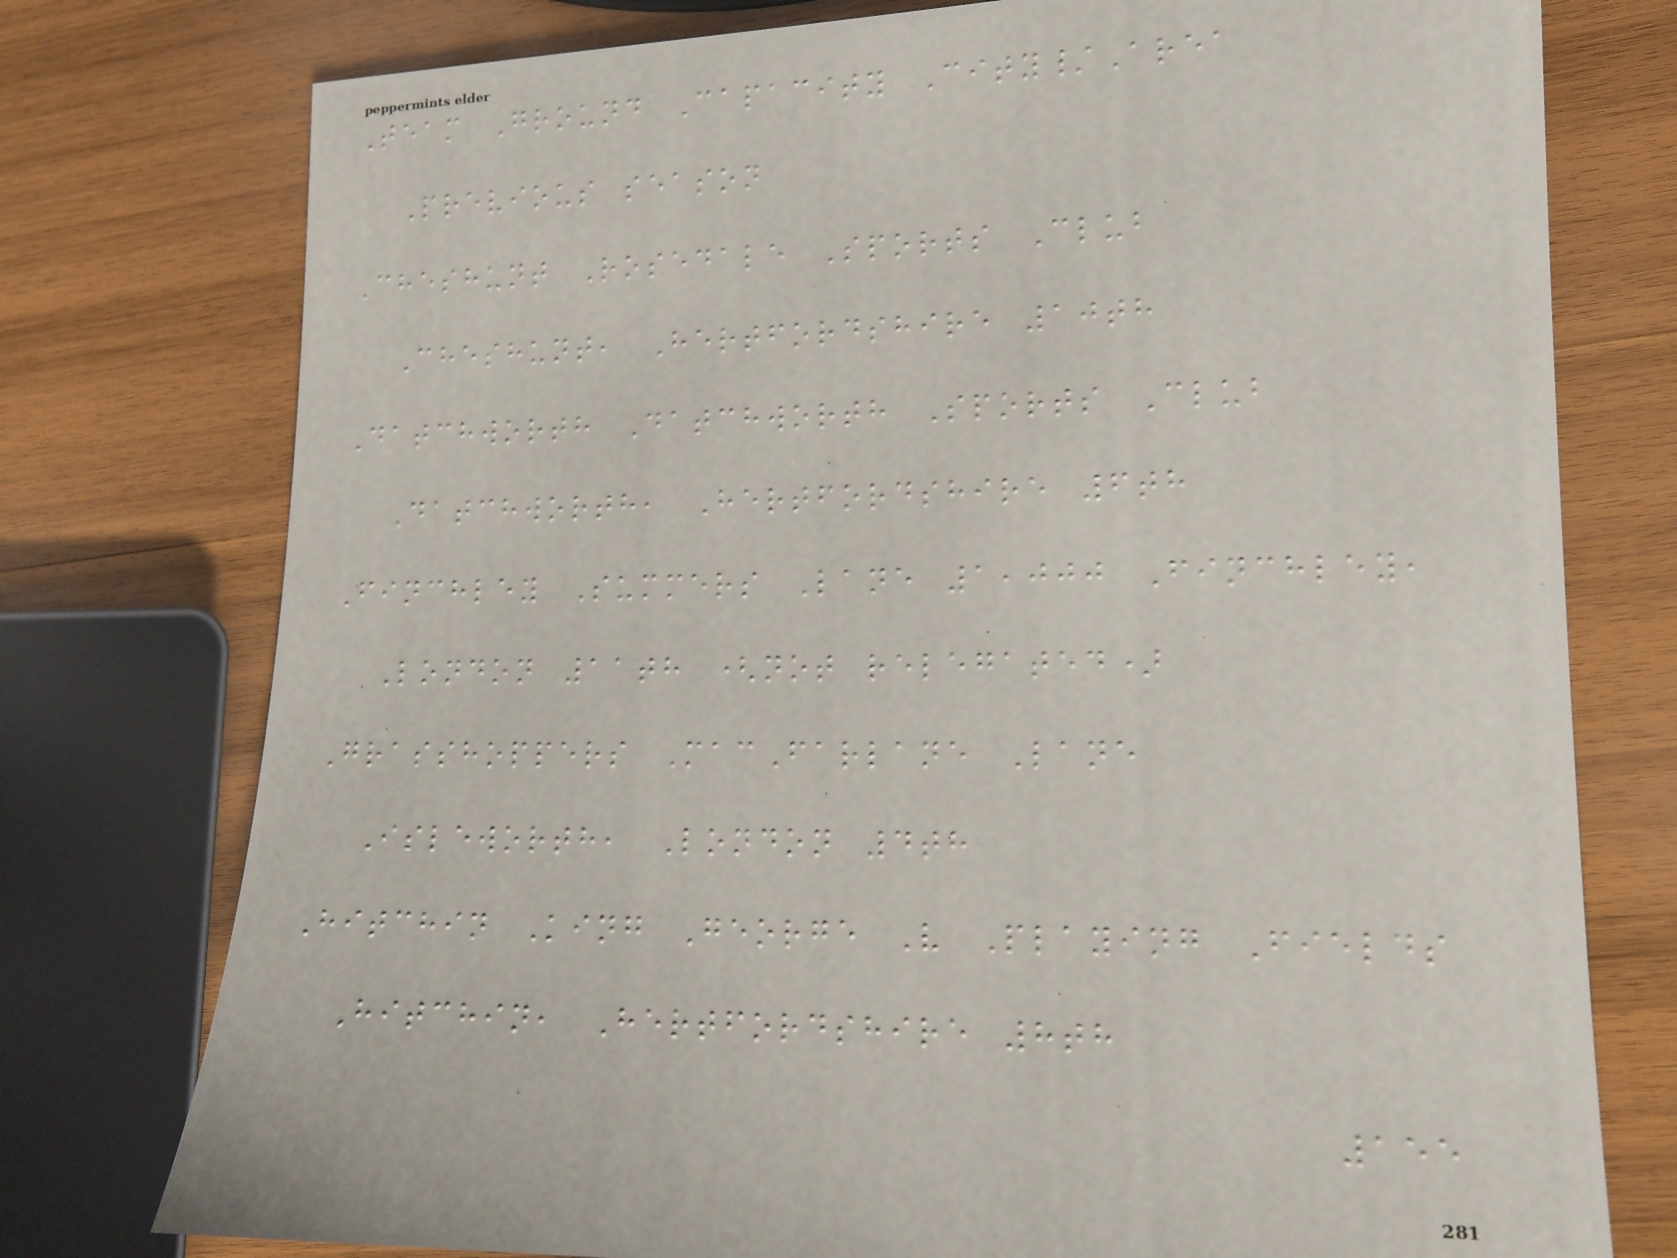Team Ground Capacity City/Area
Previous season
Cheshunt Rosedale Sports Club
Cheshunt, Hertfordshire 10th
Datchworth Datchworth Sports Club
Datchworth, Hertfordshire 6th
Finchley Summers Lane 1,000 Finchley,
London 11th (not relegated)
Grasshoppers MacFarlane Lane
Isleworth, London 4th
Hitchin King George V Playing Fields
Hitchin, Hertfordshire 8th
155
